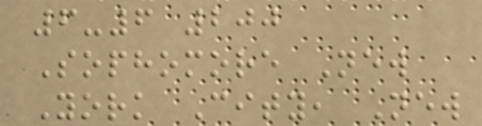6-6 200
Sophomore New
York City, New
